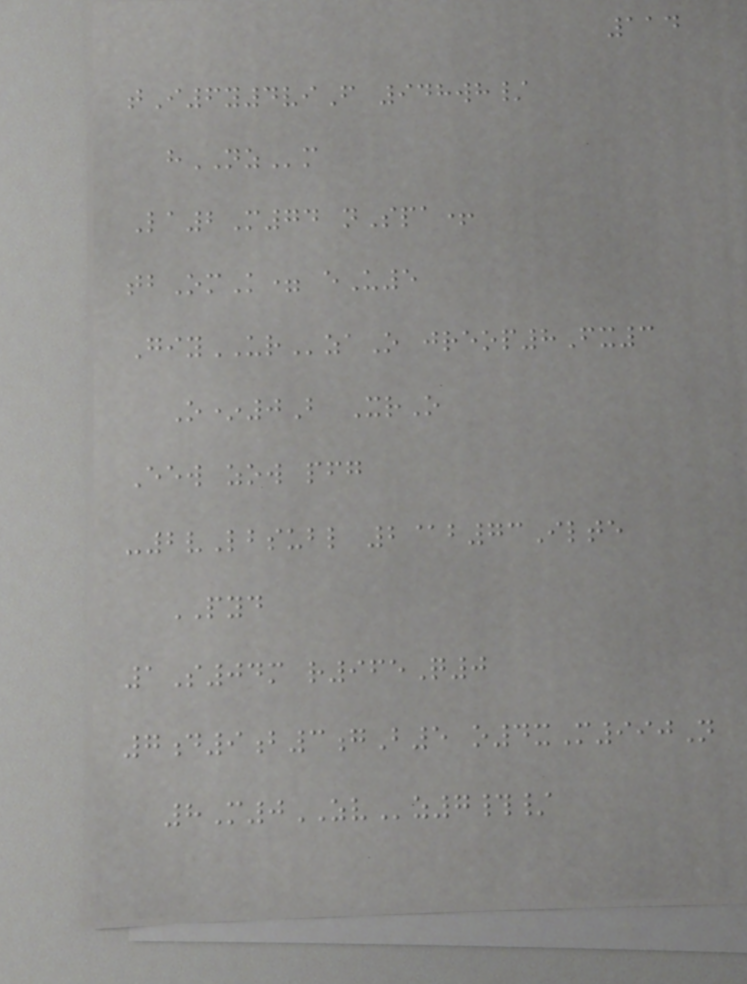114
tI6y4viF 948wh/
hNZm
La2M74 nSpa+
tbOmK= eU5
GiyURzaO jreop8Fx3
O*0B XrO
Eew zow pfg
-2vLbsubl 2@b73Ilte
PYD
1S04m r965Q0
7d9b3gB5 o4xM990N
8M0ZVz7#/
